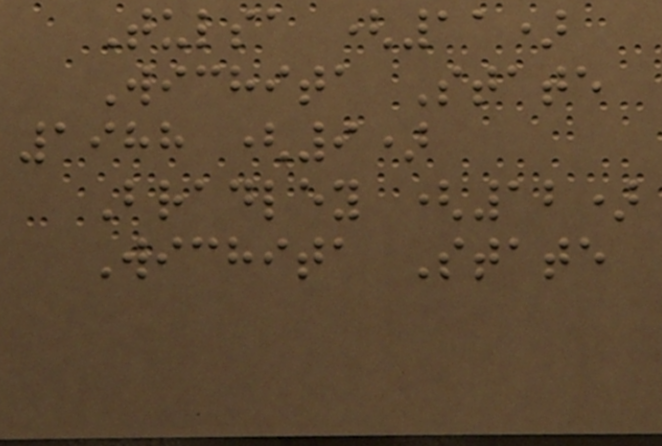Tulsa (11)
Wichita State
1988 (9)
Bradley (12)
Wichita State
